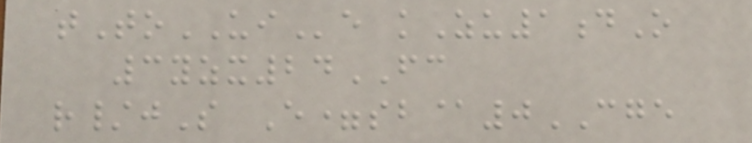tToUIe kZu1dO
3yzx24FC
r/jS E=sb@0CGE
